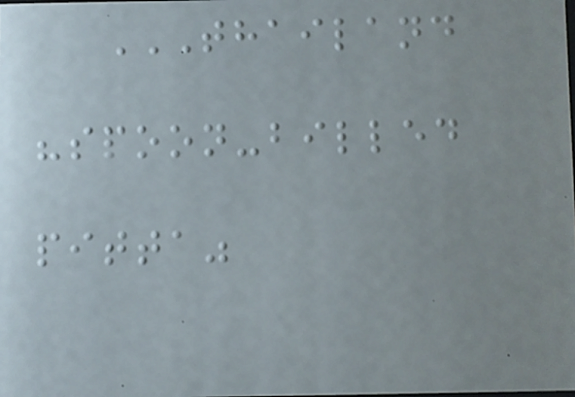THAILAND
"SPOON-BILLED
PITTA"
